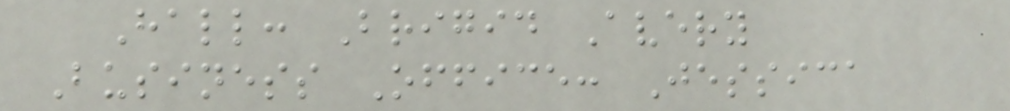Hall: Brigid Avery
Business Office: Jessica
